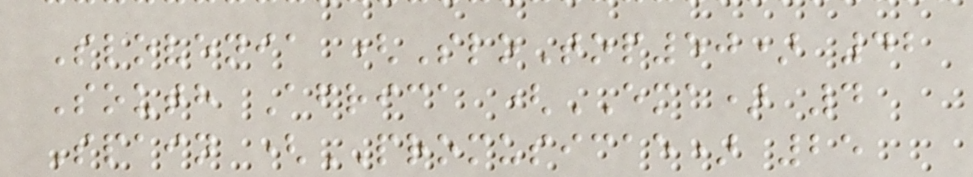Slovenia (SloTop50) 42
South Africa (EMA) 4
Spain (PROMUSICAE) 25
